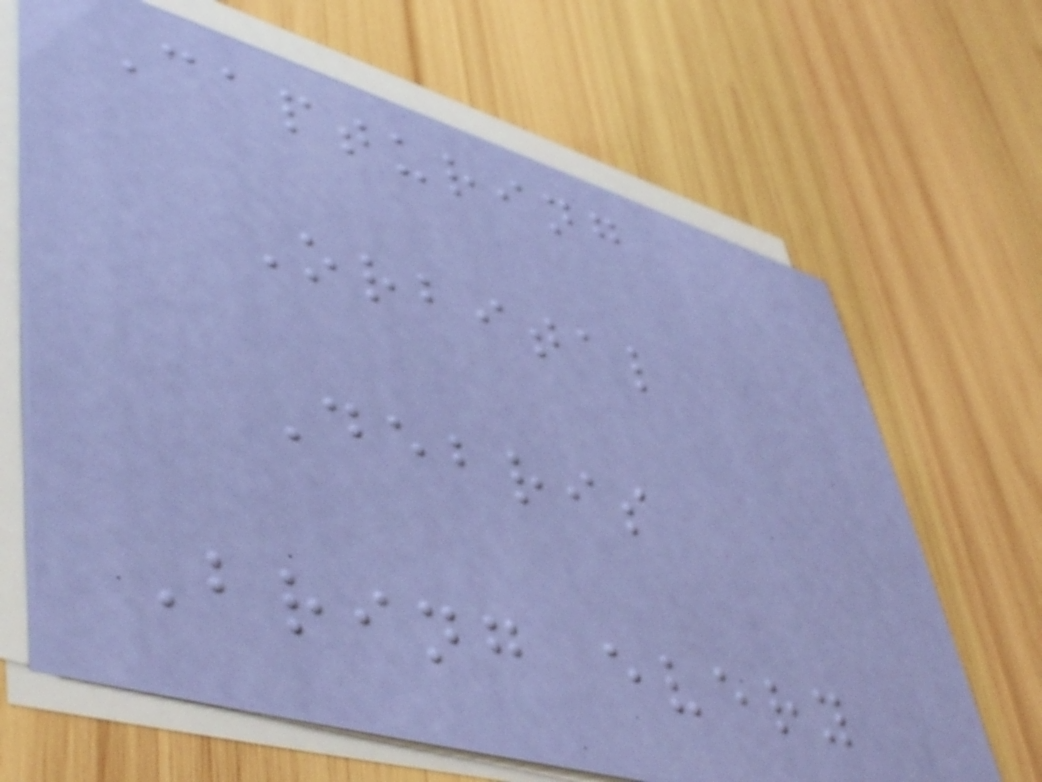Capturing
Orbital
Debris
Bring every
